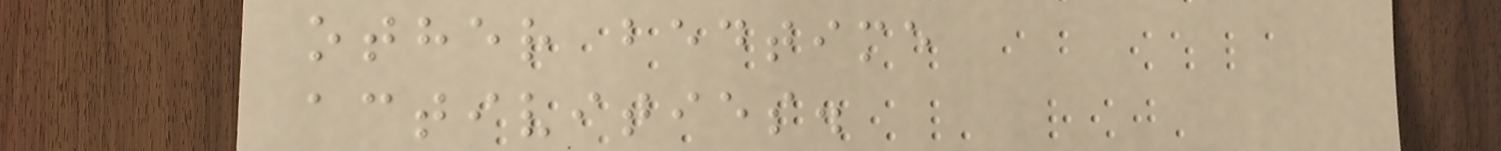other bedtime
activities.
